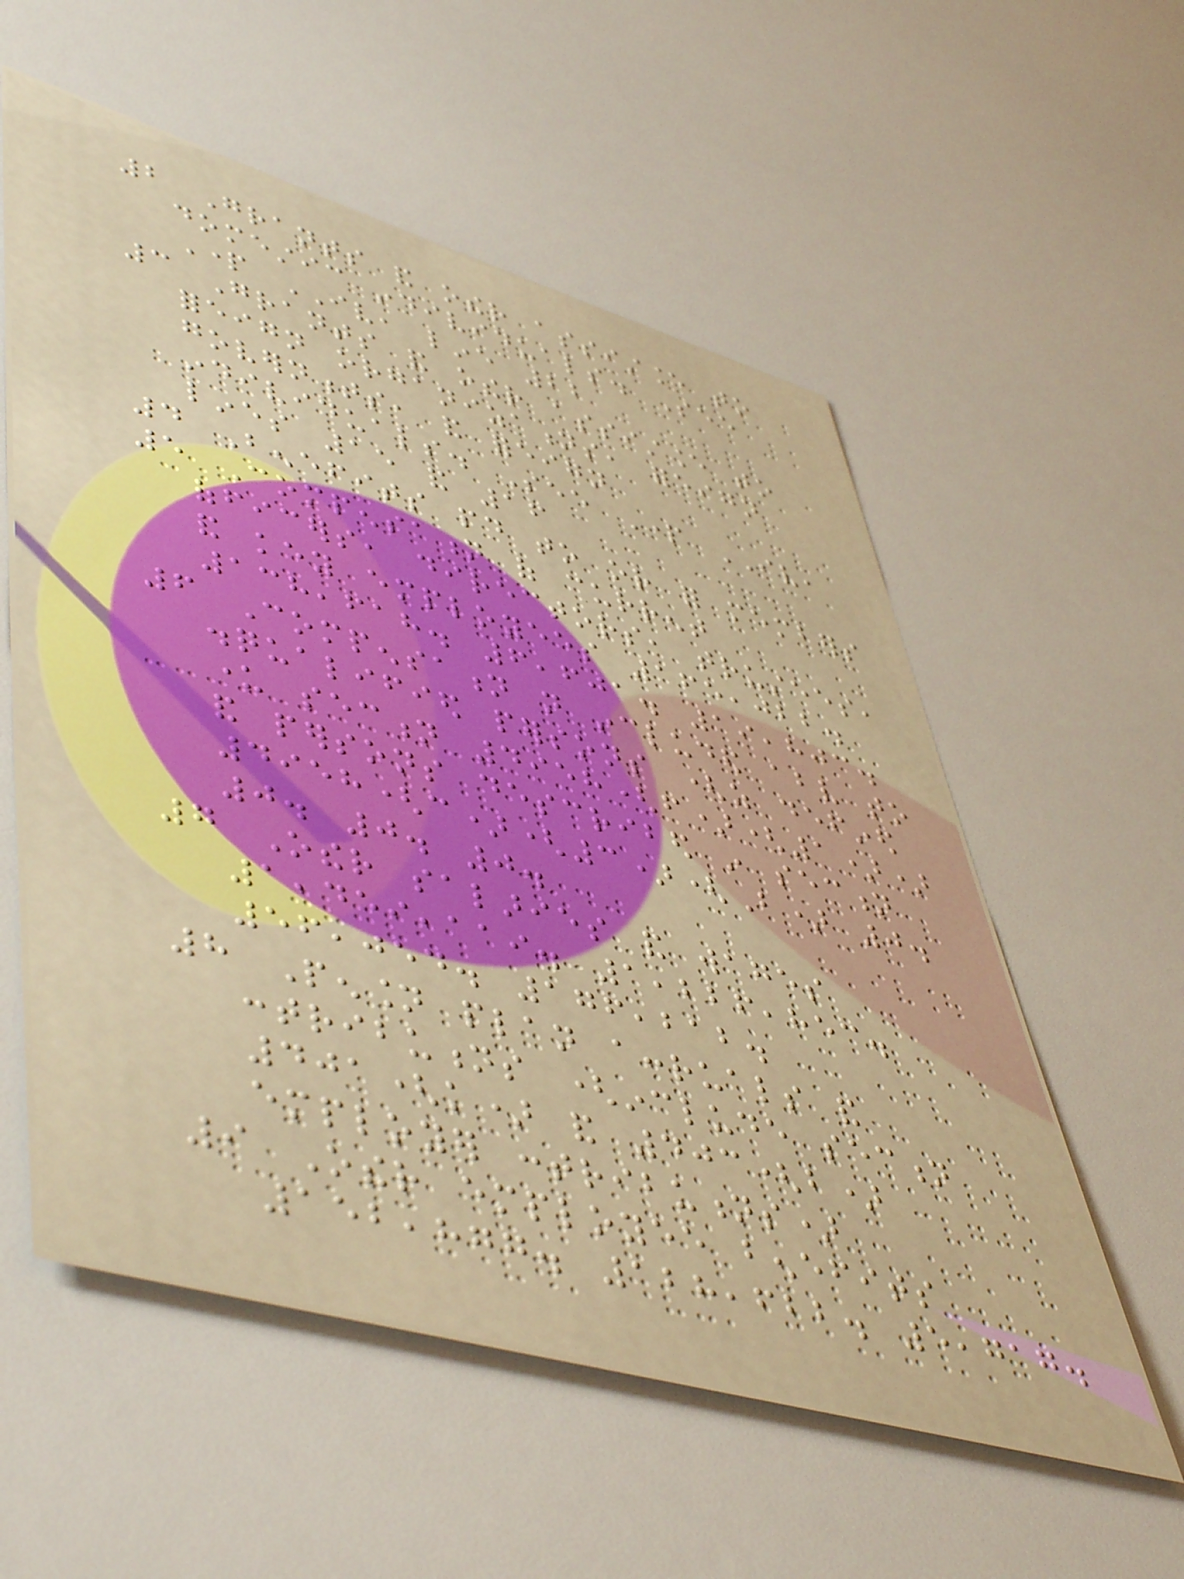2 Grants and other assistance to
domestic individuals. See
Part IV, line 22
3 Grants and other assistance to
foreign organizations, foreign
governments, and foreign
individuals. See Part IV,
lines 15 and 16
4 Benefits paid to or for members
5 Compensation of current
officers, directors, trustees,
and key employees 165,022.
138,618. 6,601. 19,803.
6 Compensation not included above to
disqualified persons (as defined
under section 4958(f)(1))
and persons described in section
4958(c)(3)(B) 0.
0. 0. 0.
7 Other salaries and wages
1,459,119. 1,226,853.
56,054. 176,212.
8 Pension plan accruals and
contributions (include section
401(k) and 403(b)
employer contributions)
9 Other employee benefits
152,877. 128,622. 5,717.
